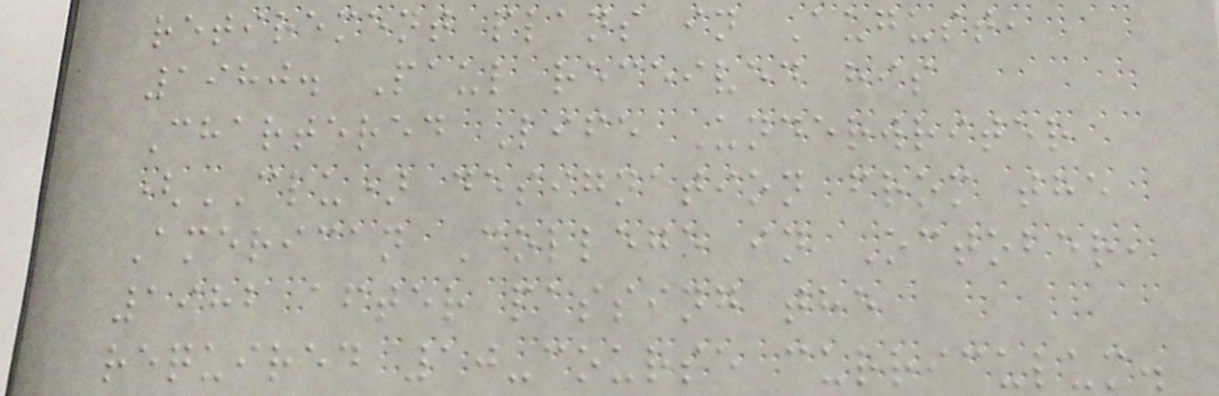retirement plans in August,
1980. Paul received his
Chartered Life Underwriter
(CLU) designation from the
American College in October,
1982 after passing the
required 10-course curriculum.
